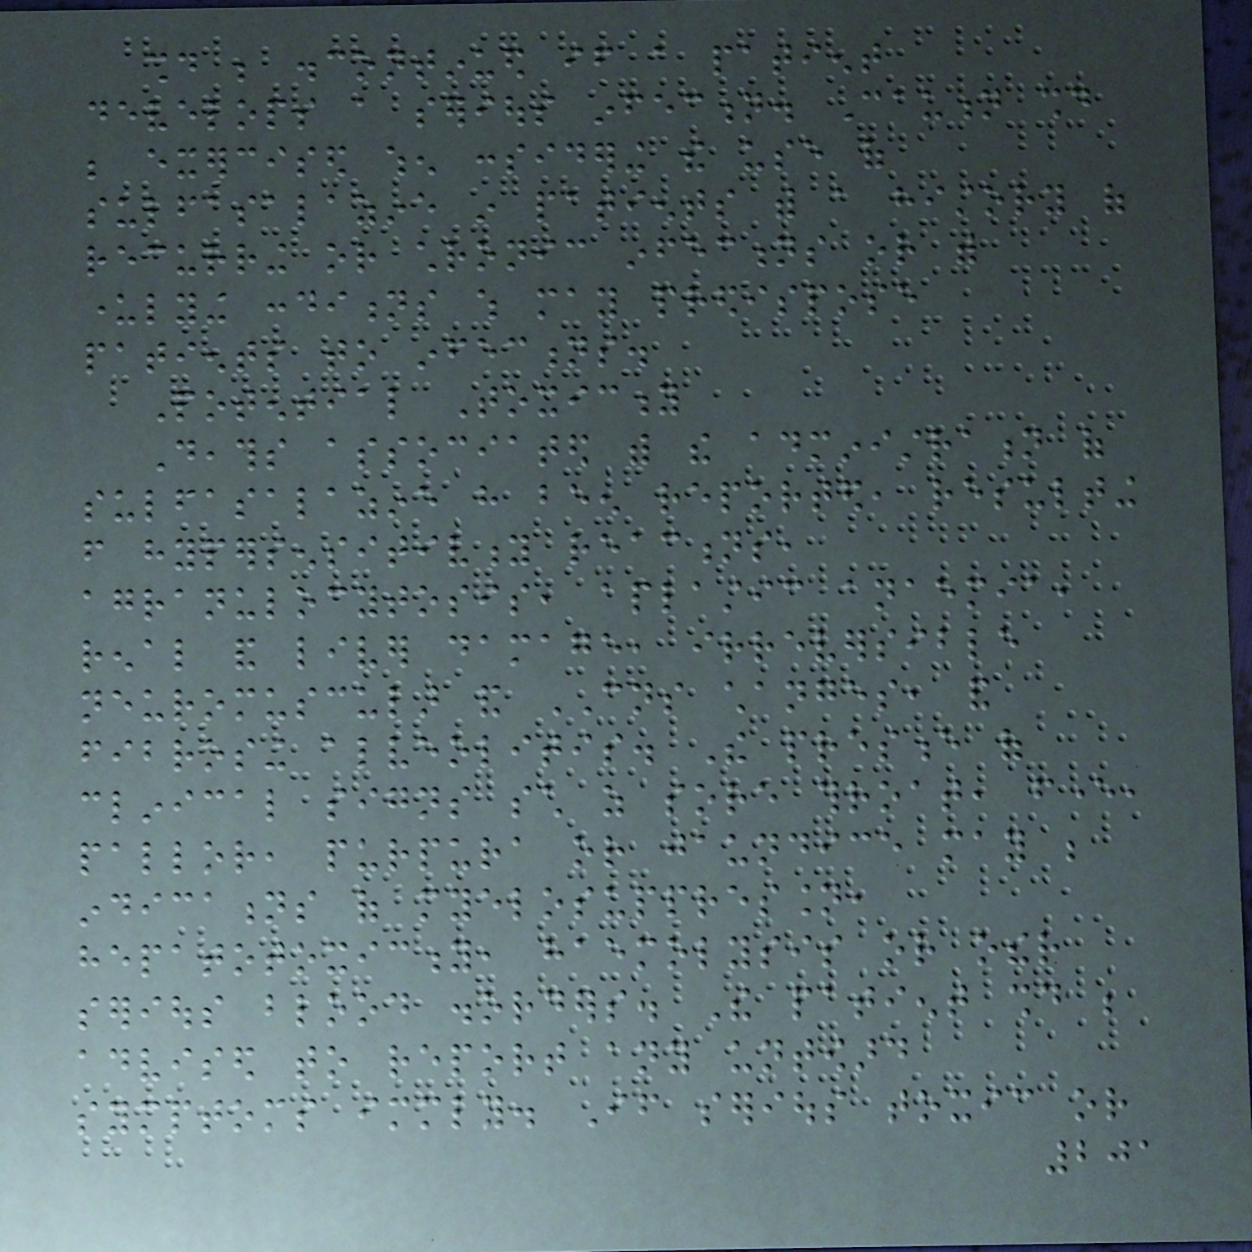should be discontinued if a patient
develops a serious infection. Caution should
be exercised when considering the use of
sulfasalazine in patients with a history of
recurring or chronic infections or with
underlying conditions which may predispose
patients to infections.
Potential Toxicity
Deaths associated with the administration of
sulfasalazine have been reported, resulting
from hypersensitivity reactions,
agranulocytosis, aplastic anaemia,
renal and liver damage, irreversible
neuromuscular and CNS changes, and
fibrosing alveolitis. The presence of
clinical signs such as sore throat, fever,
pallor, purpura or jaundice may be
indications of myelosuppression,
hepatotoxicity, haemolysis or other
serious blood disorders. The patient should be
advised to report any untoward
symptoms immediately. If serious toxic or
201
